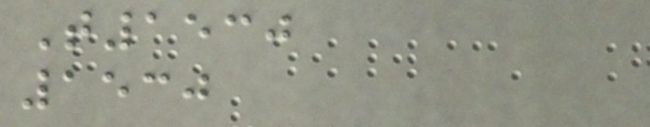T1530
1530
